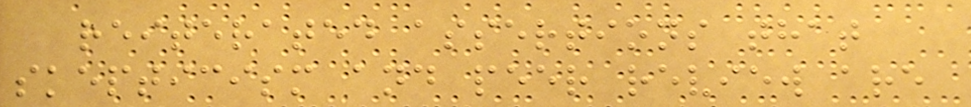reiterated assertions that
skepticism and peer review are
